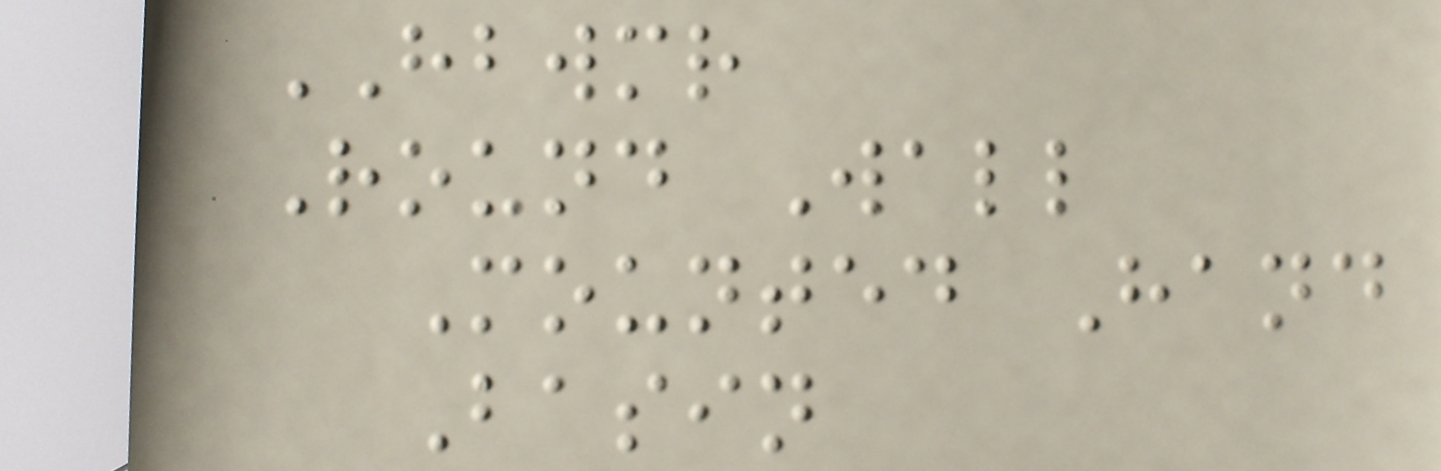HBWMR
Round Wall
Mounted Hand
Basin
